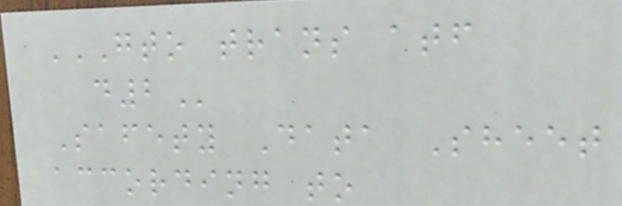GTO TRANS ATF
D2
Safety Data Sheet
according to
